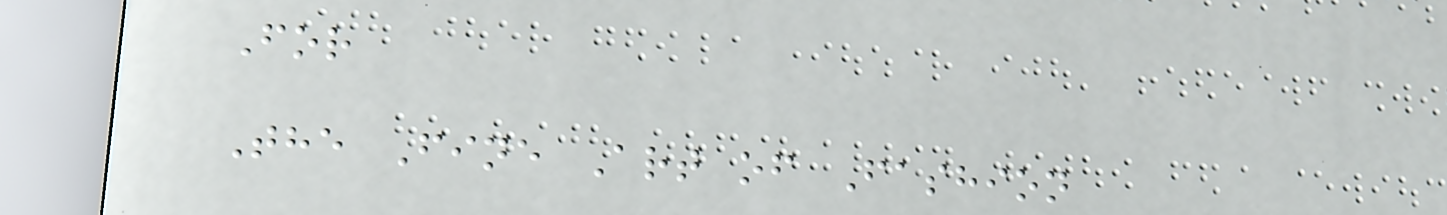For
The Fine Art of Fashion
